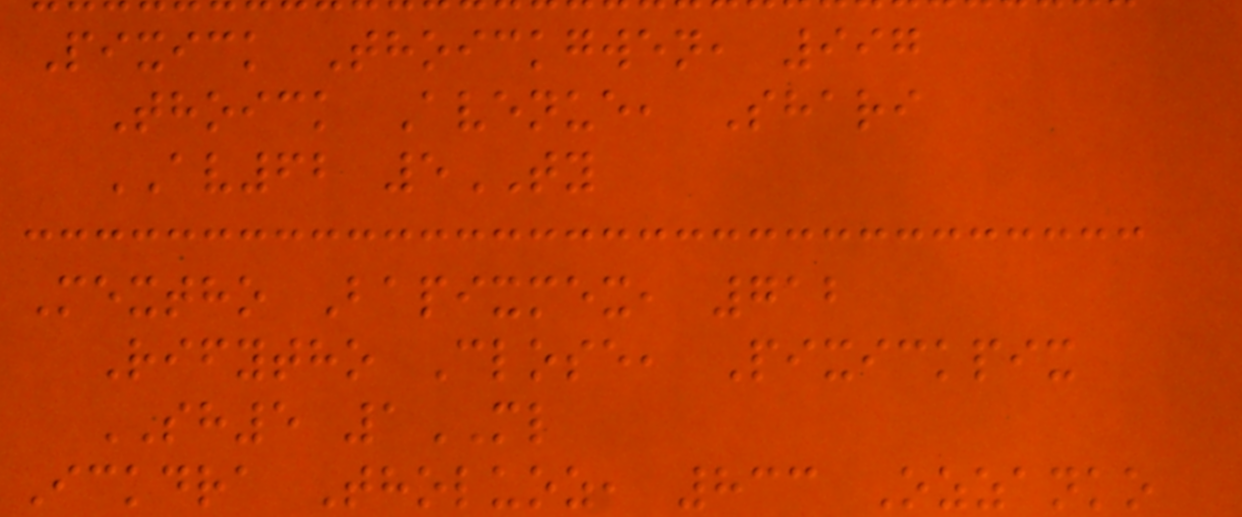Pixick Thoickgwen, 997
Thoick Avenue, Shari
AV62 5TY
Mextho Bapixmex, 712
Rifytho Close, Pixickpix
SH5 1ML
Ickdra Tholuoz, 833 Ozzanko
